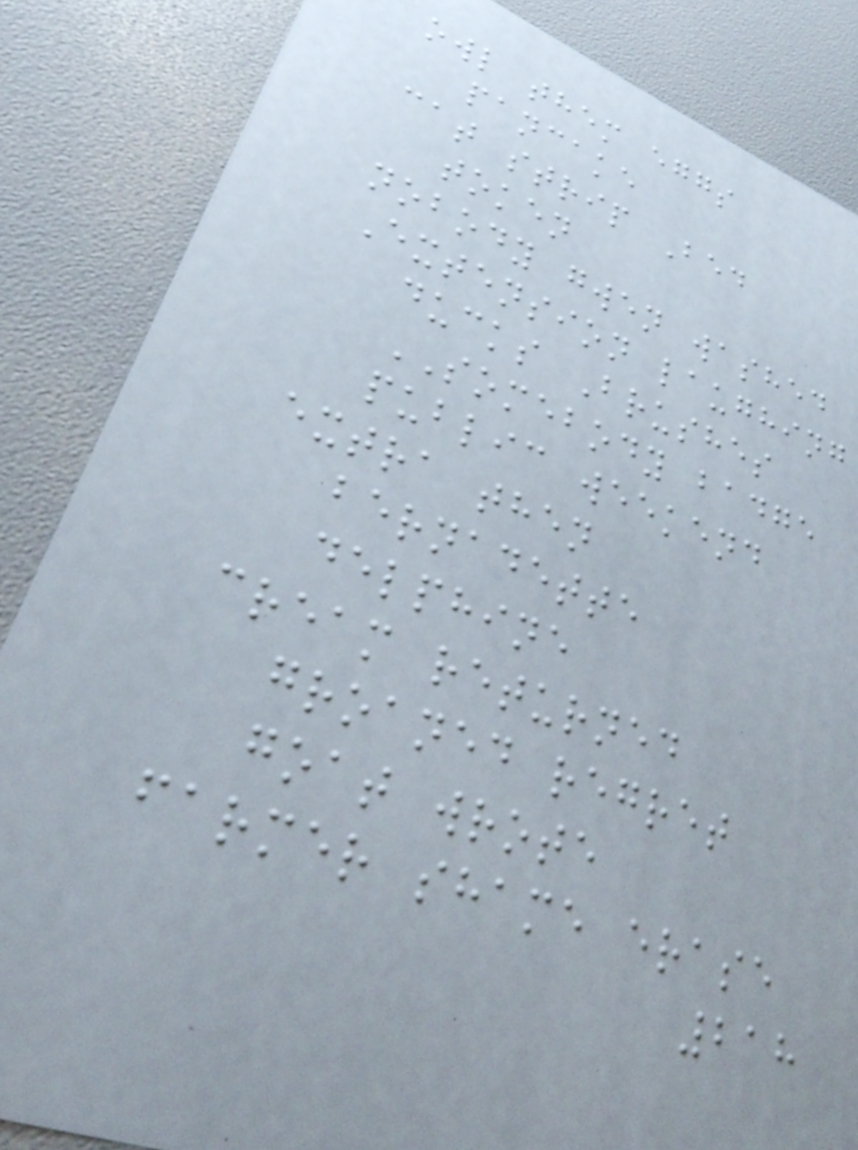owl them eggs
pancake
cat strip Bed
token
nobody gwen washed
Extension laughing
ducks Brushes
SOMEBODY badge
public weekend
extra then
bernadette
delphine
cream returned
groaned regret
goat wrote
farmer shame erase
218
